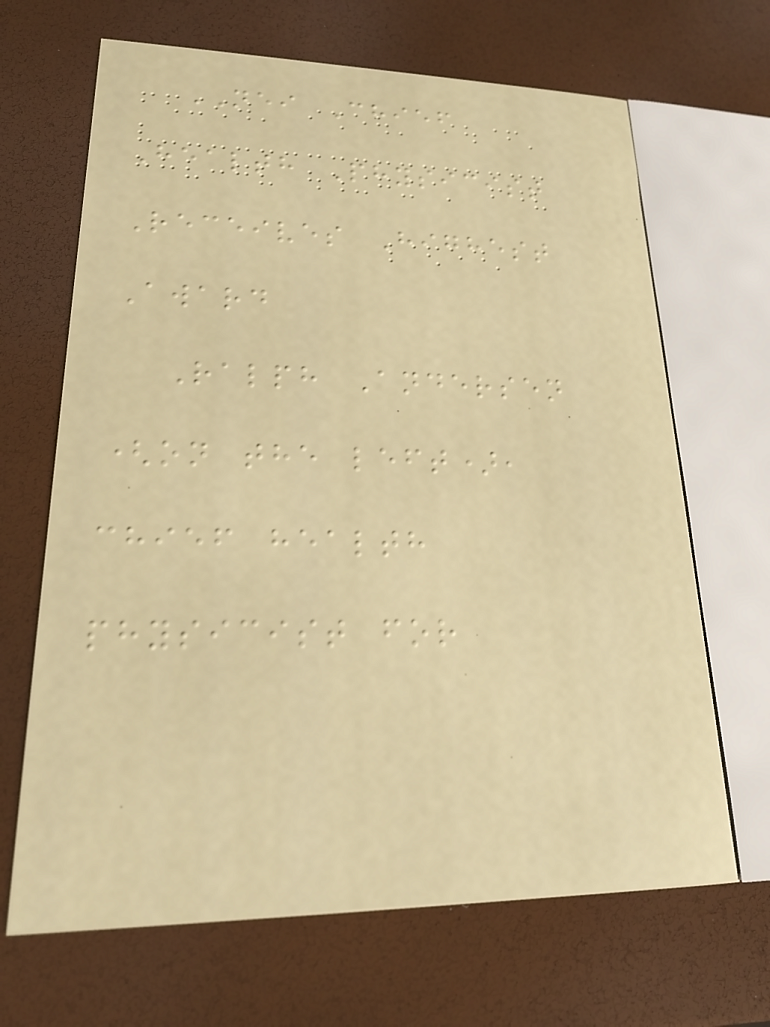NEI Chief
Health Physicist
Receives Highest
Award
Ralph Andersen
(on the left),
chief health
physicist for
